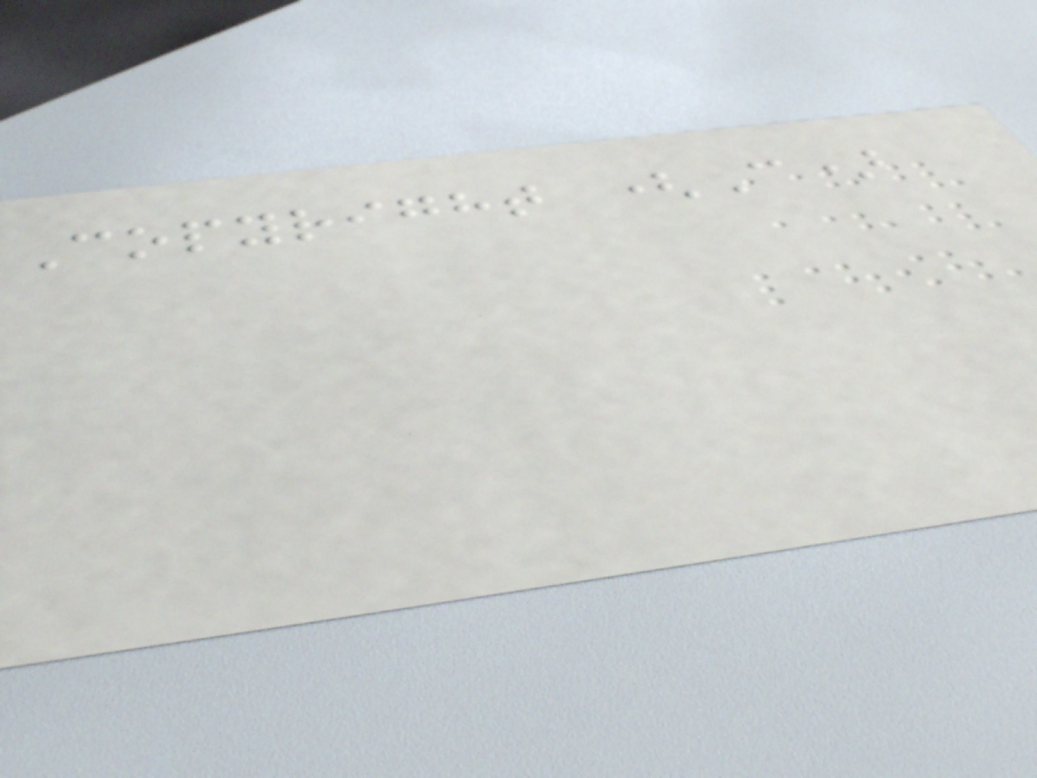Copyright (C)
